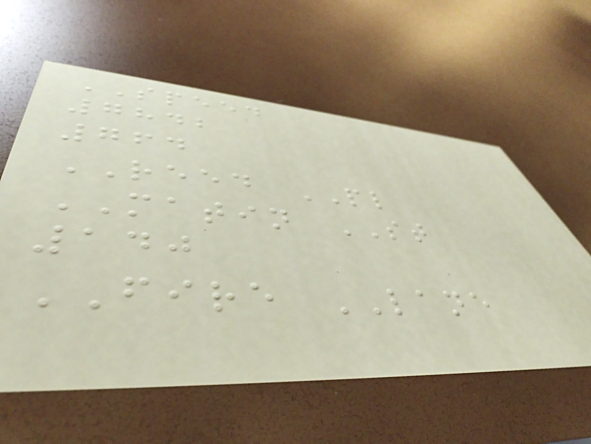SPEED
7842
764
REED PL
MATIN ST
140
FIRE LANE
